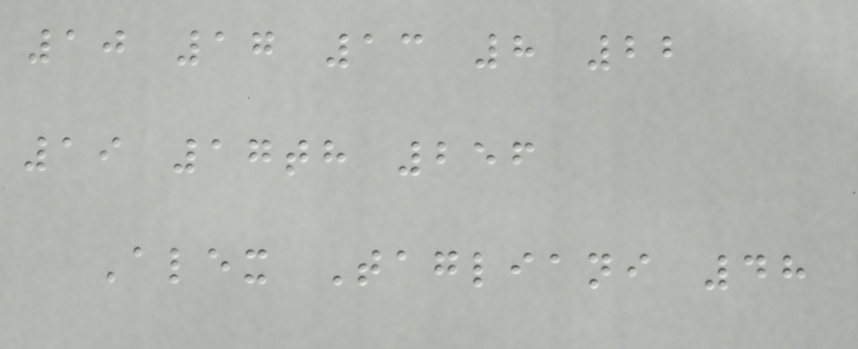10 17 13 8 22
19 17th 256
Alex Tagliani 48
